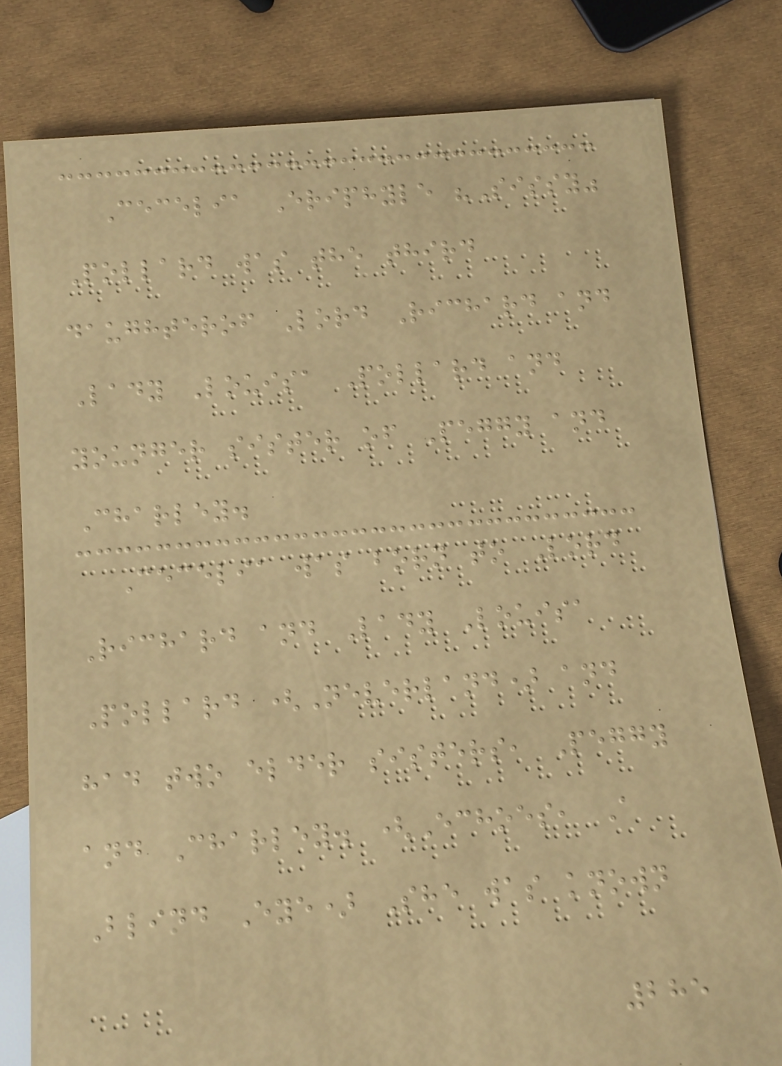Cecelia Eriphyle "Sissy"
Pollard was the third
daughterof Lord Richard and
Lady Louisa Pollard and
younger sister of Peggy and
Charley.
Cecelia was born to Lord
Richard and Lady Louisa
Pollard (Neverland) and
had two elder sisters, Peggy
and Charley. (Echoes, A
Blind Eye) She was known
285
